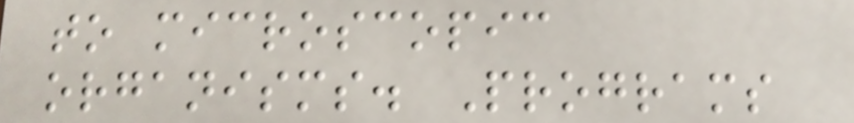to microscopic
organisms. Programs
